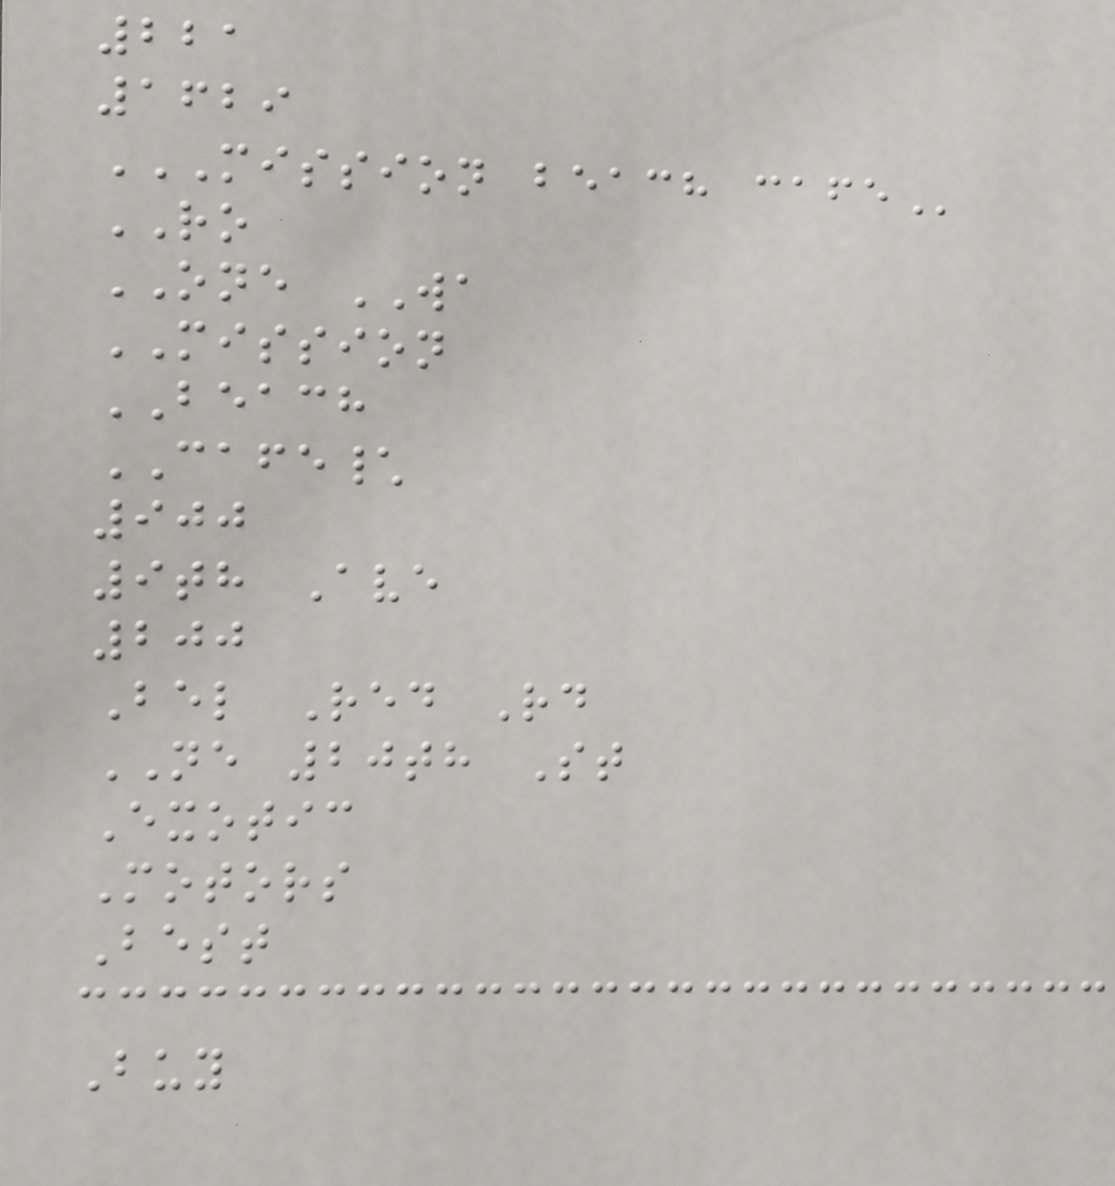221
1629
MISSION BEACH CAFE
RO
ONE WA
MISSION
BEACH
CAFE\
900
9th Ave
200
Bel Red Rd
NE 20th St
Exotic
Motors
Best
Buy
